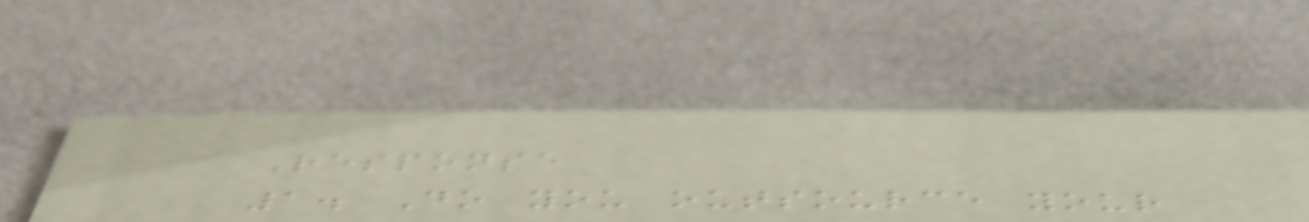Response
1. Do you outsource your
